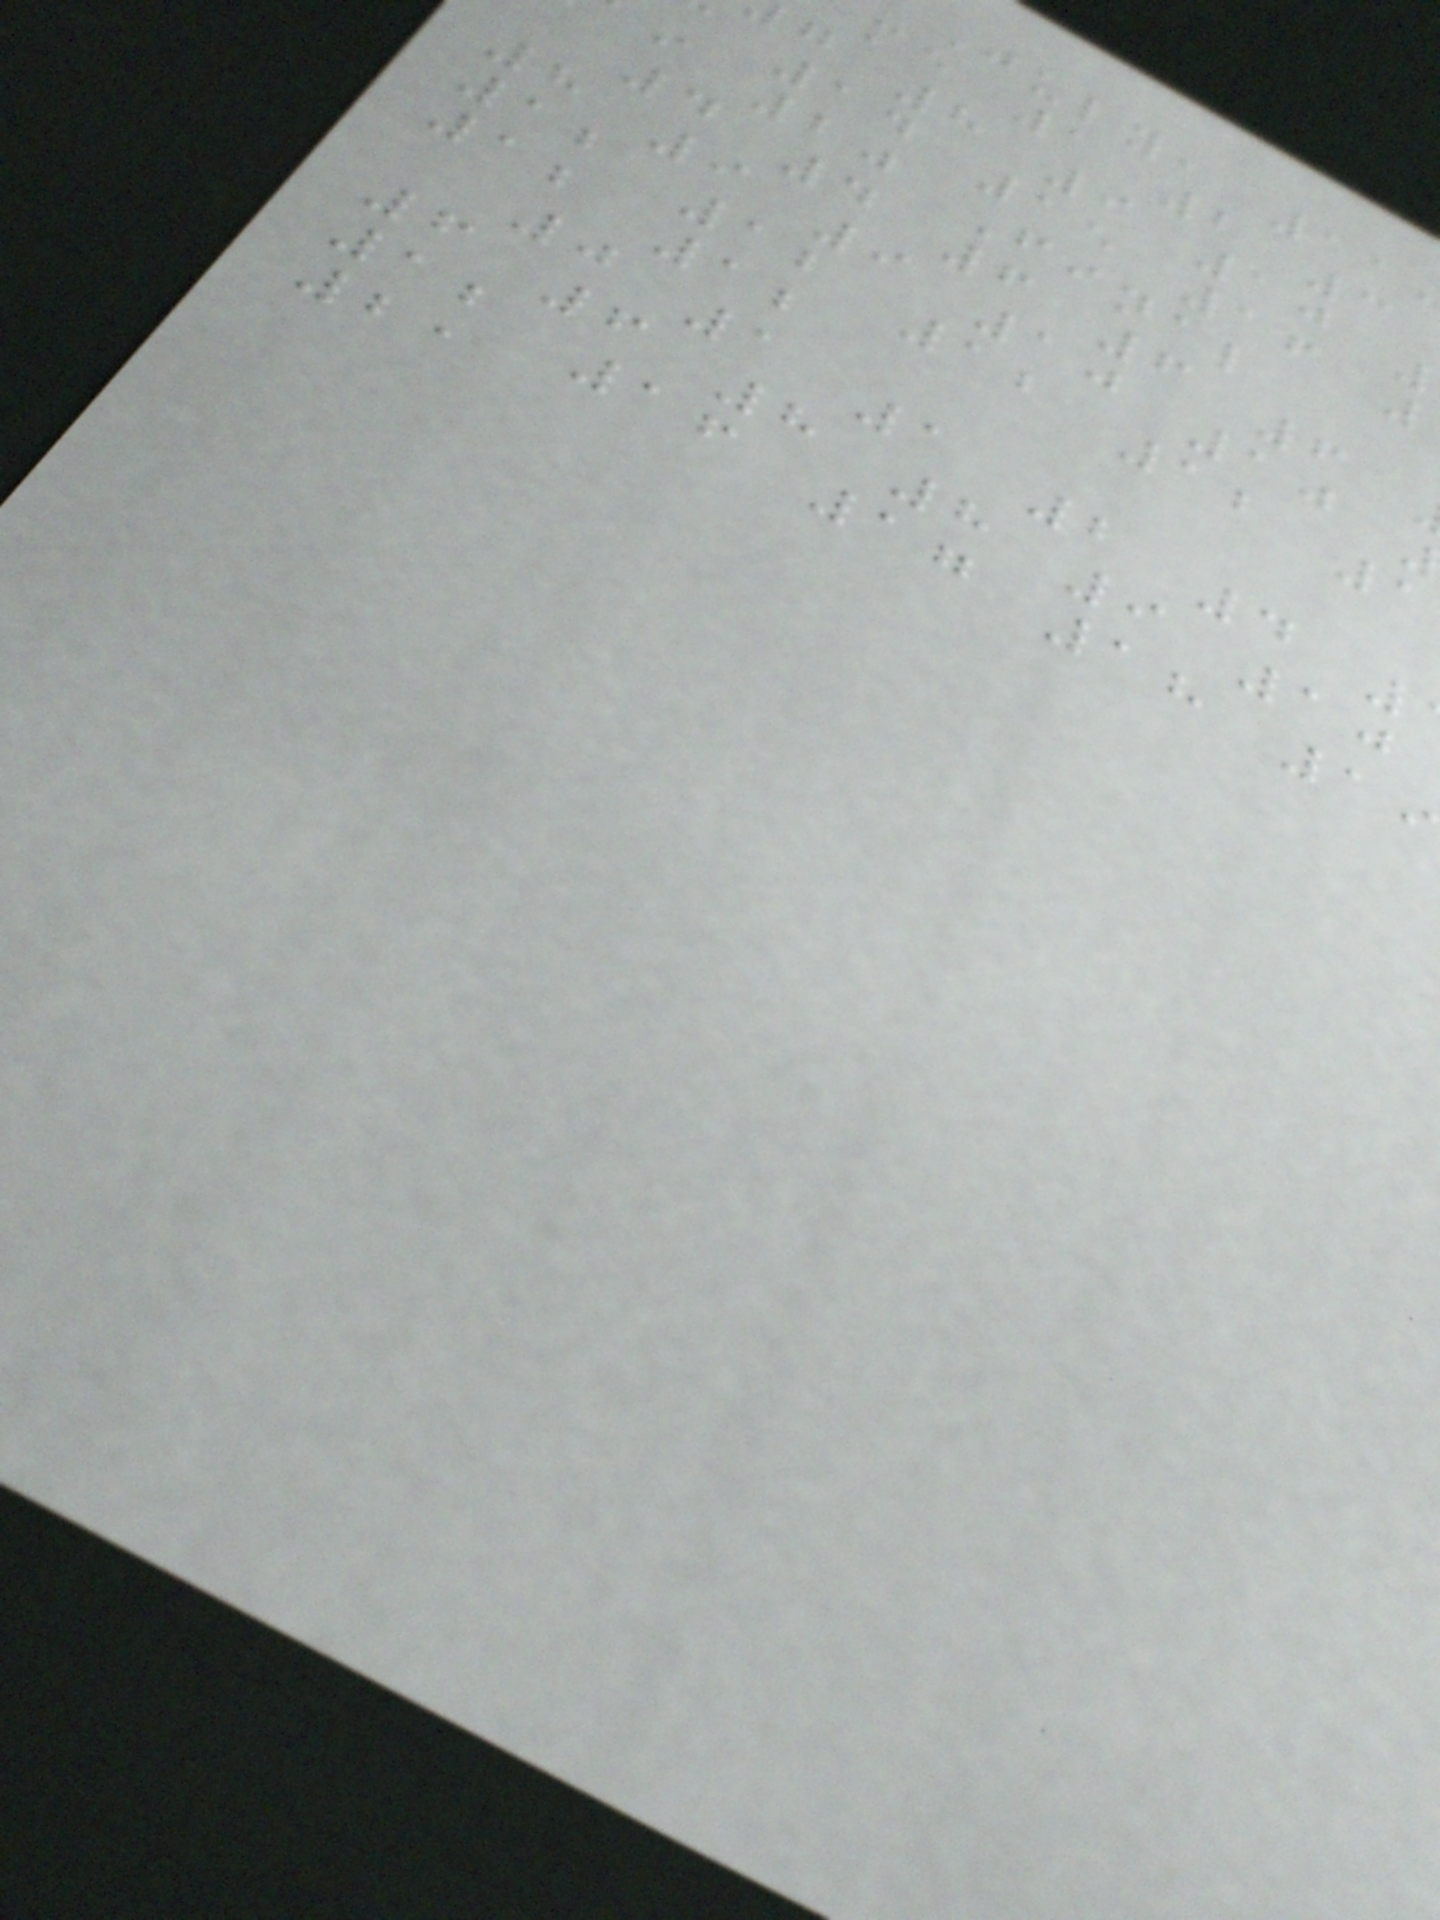July, 11
me 1 2 3
g 8 9 10
14 15 16
i 20 Final
4 4 6 6 6
8 9 9 10 10
12 12 12 12 1
12 12
0 1 1 2 4
6 6 8 8 9 10
12 16 17 18 19
21
